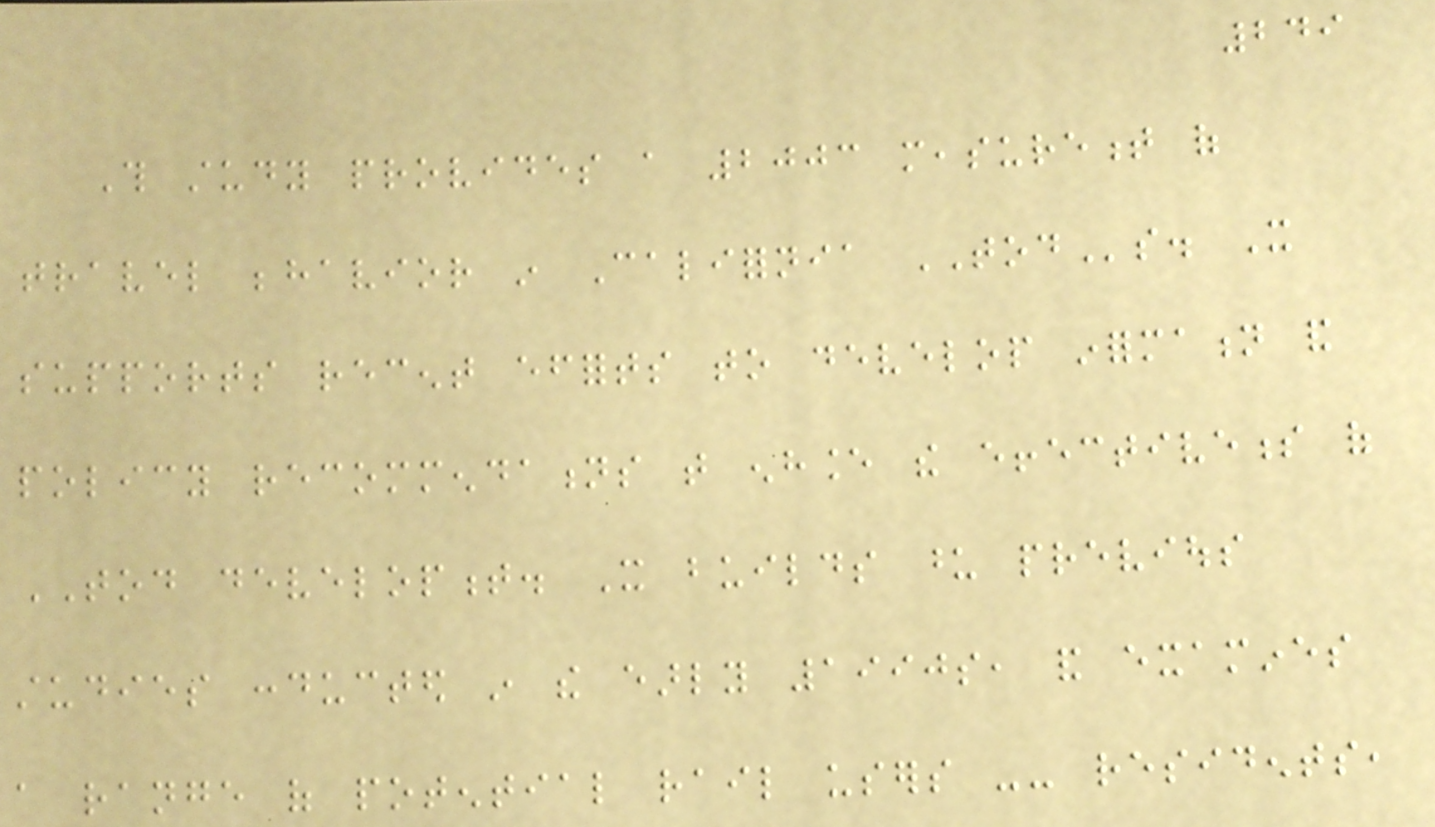249
This study provides a 2003 measurement of
travel behavior in California TODs. It
supports recent efforts to develop information and
policy recommendations that enhance the effectiveness of
TOD development. It builds upon previous
studies conducted in the early 1990s, and examines
a range of potential rail users -- residents,
